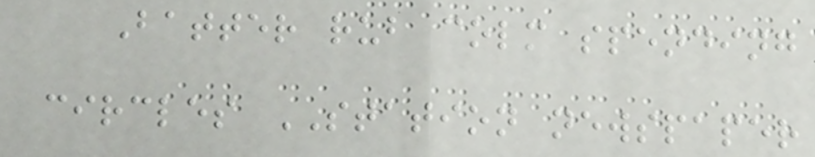Batter rub colm spending
circles STATION newspaper
